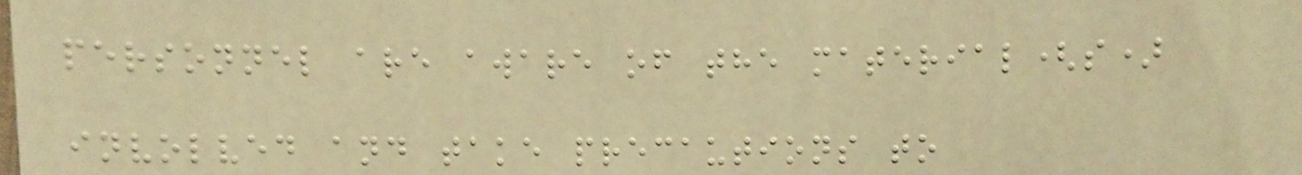personnel are aware of the material(s)
involved and take precautions to
